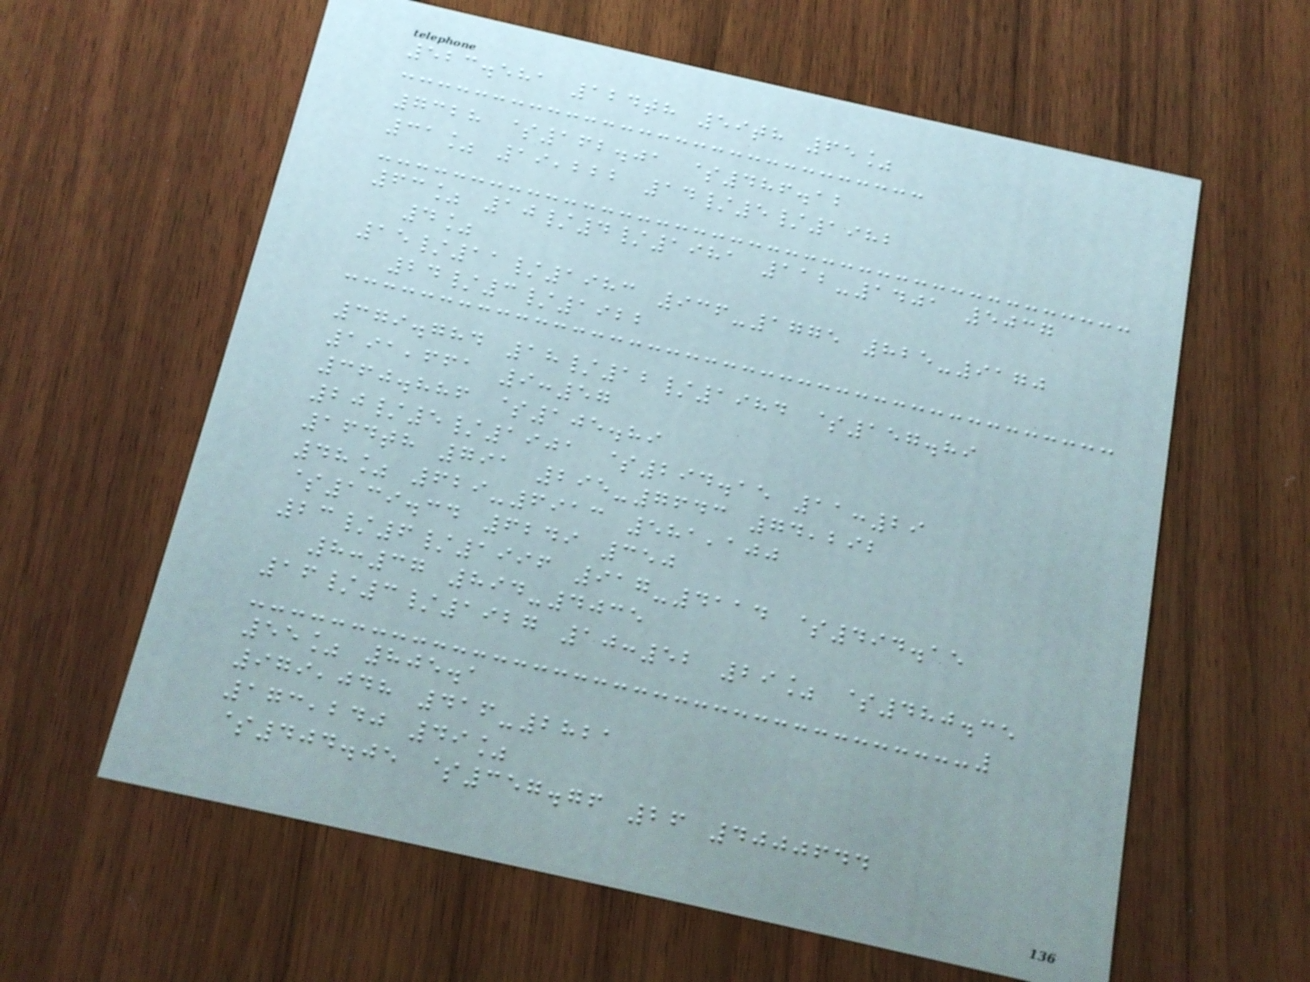523.581 124th 59th 65%
7328 $162.01 $486.12
31% 19,222 14/5/1982
63% 10/4/1981 112-1401 5037
4%
15/11/1983 936-1775 825-9170
24/3/1922
379.784 18/12/1984 $157.89
191,661 9:57
360.886 $105.89
20/5/1901 $294.15 11:29
164th 791 295-7643 74,292
48% 629-6913 581,100
$139.34 6249 350
23/6/1996 917-4114 $494.15
8:37 894-4035
16/3/1927 10:52 29% $480.35
55% 805.1
979,048 416-2821
173,240 49%
$404.05 $357.76 26 4000644
